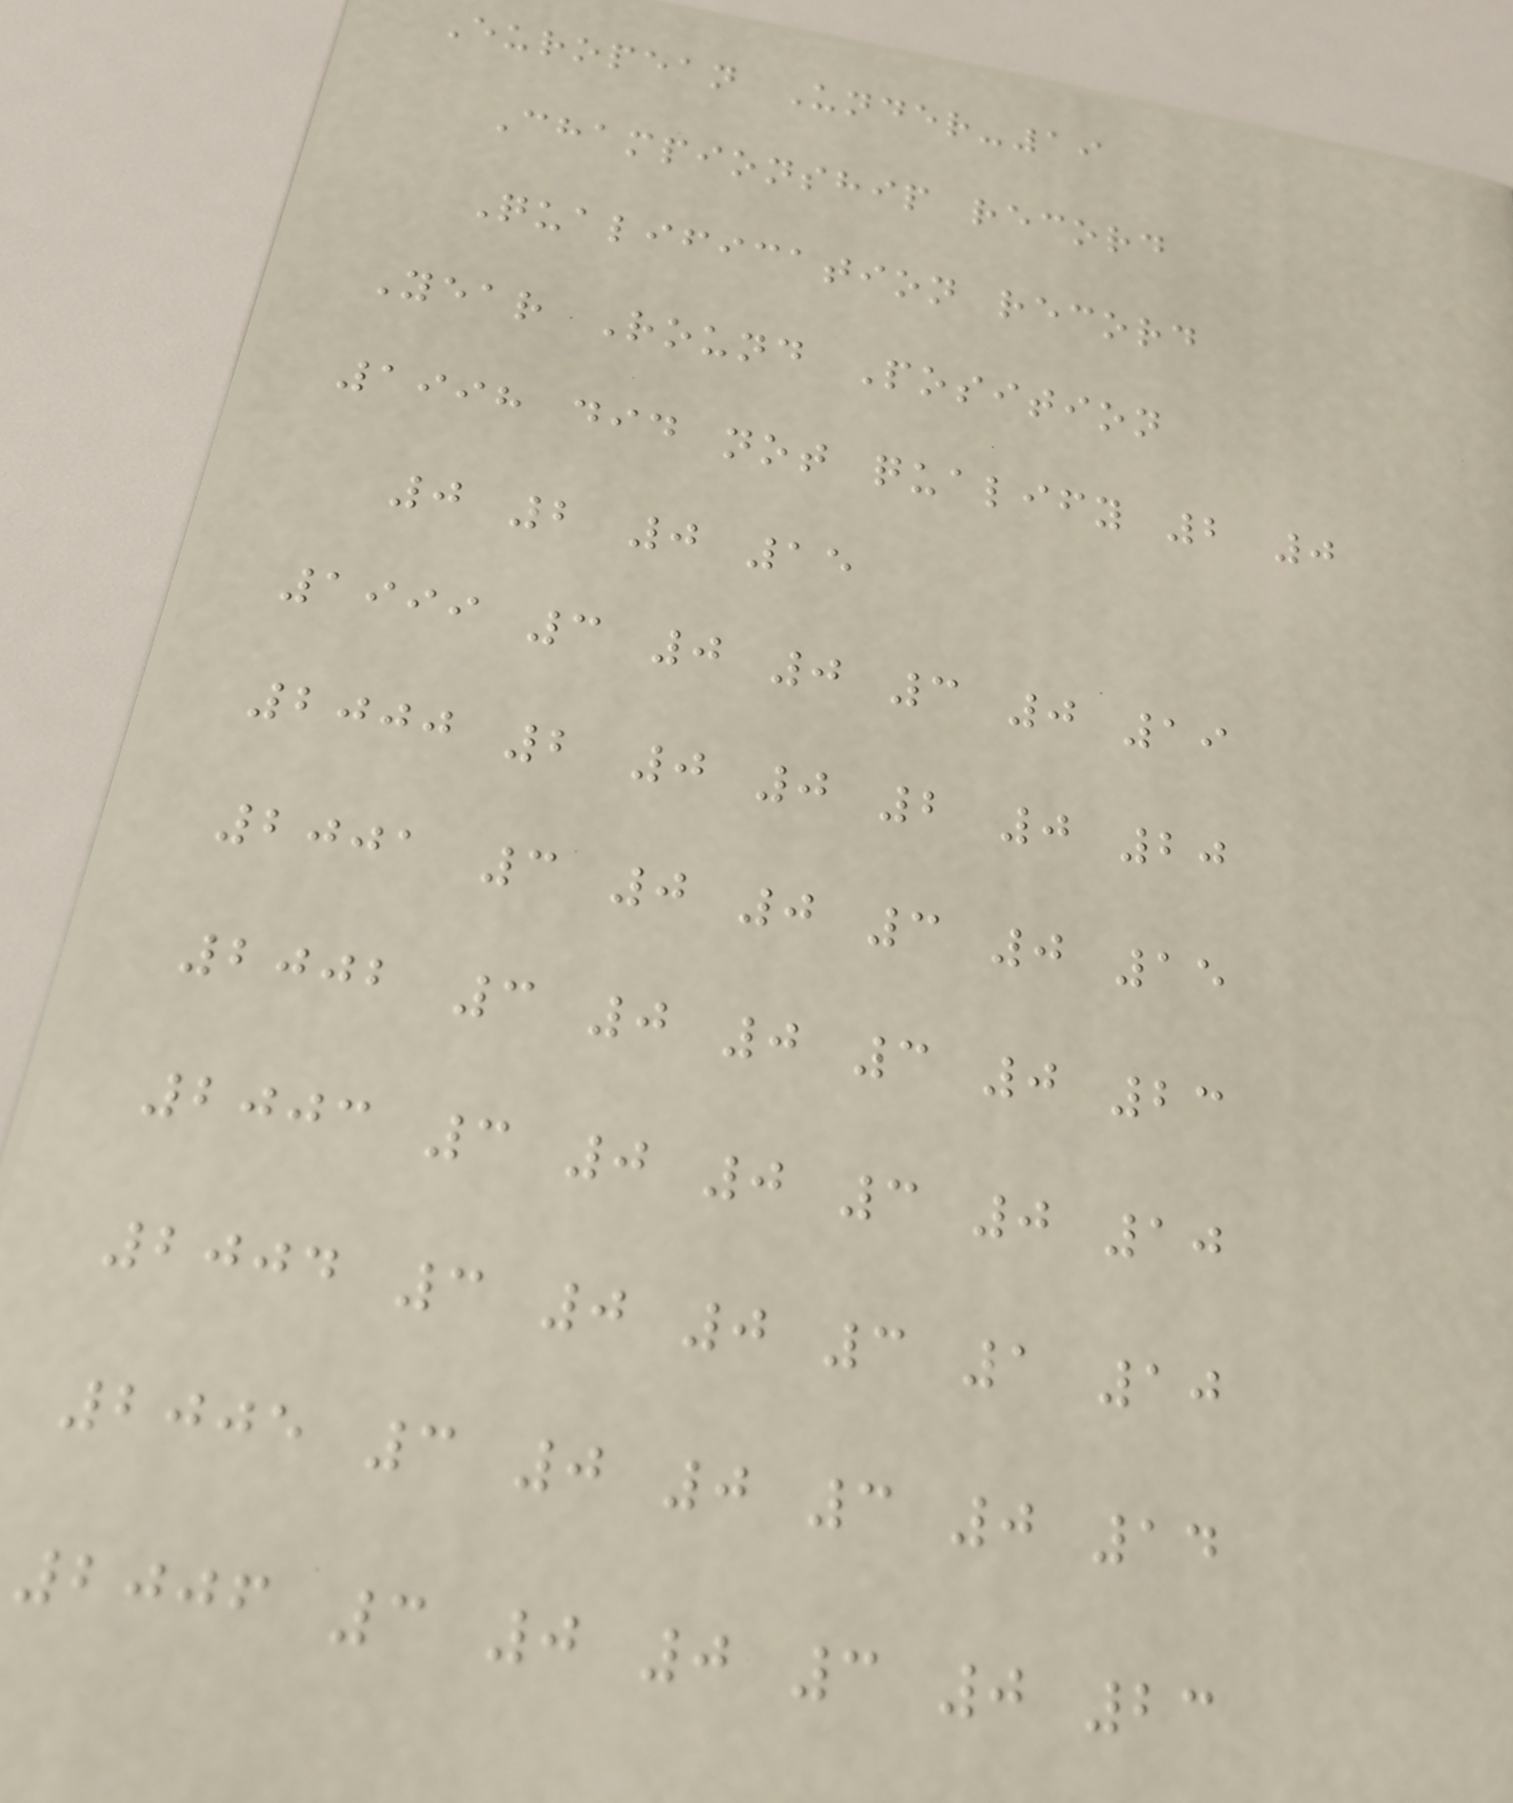European Under-19
Championship record
Qualification record
Year Round Position
1998 did not qualify 2 0
0 2 0 15
1999 3 0 0 3 0 19
2000 2 0 0 2 0 20
2001 3 0 0 3 0 15
2002 3 0 0 3 0 23
2003 3 0 0 3 0 10
2004 3 0 0 3 1 10
2005 3 0 0 3 0 14
2006 3 0 0 3 0 23
